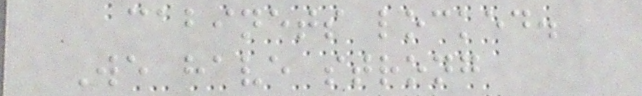cabinets locked.
We have strong
